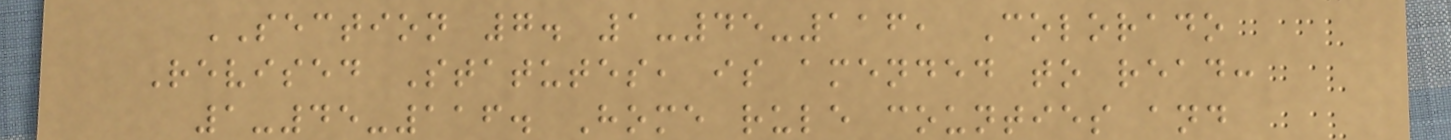SECTION 7. 1-45-116, Colorado
Revised Statutes, is amended to read:
1-45-116. Home rule counties and
